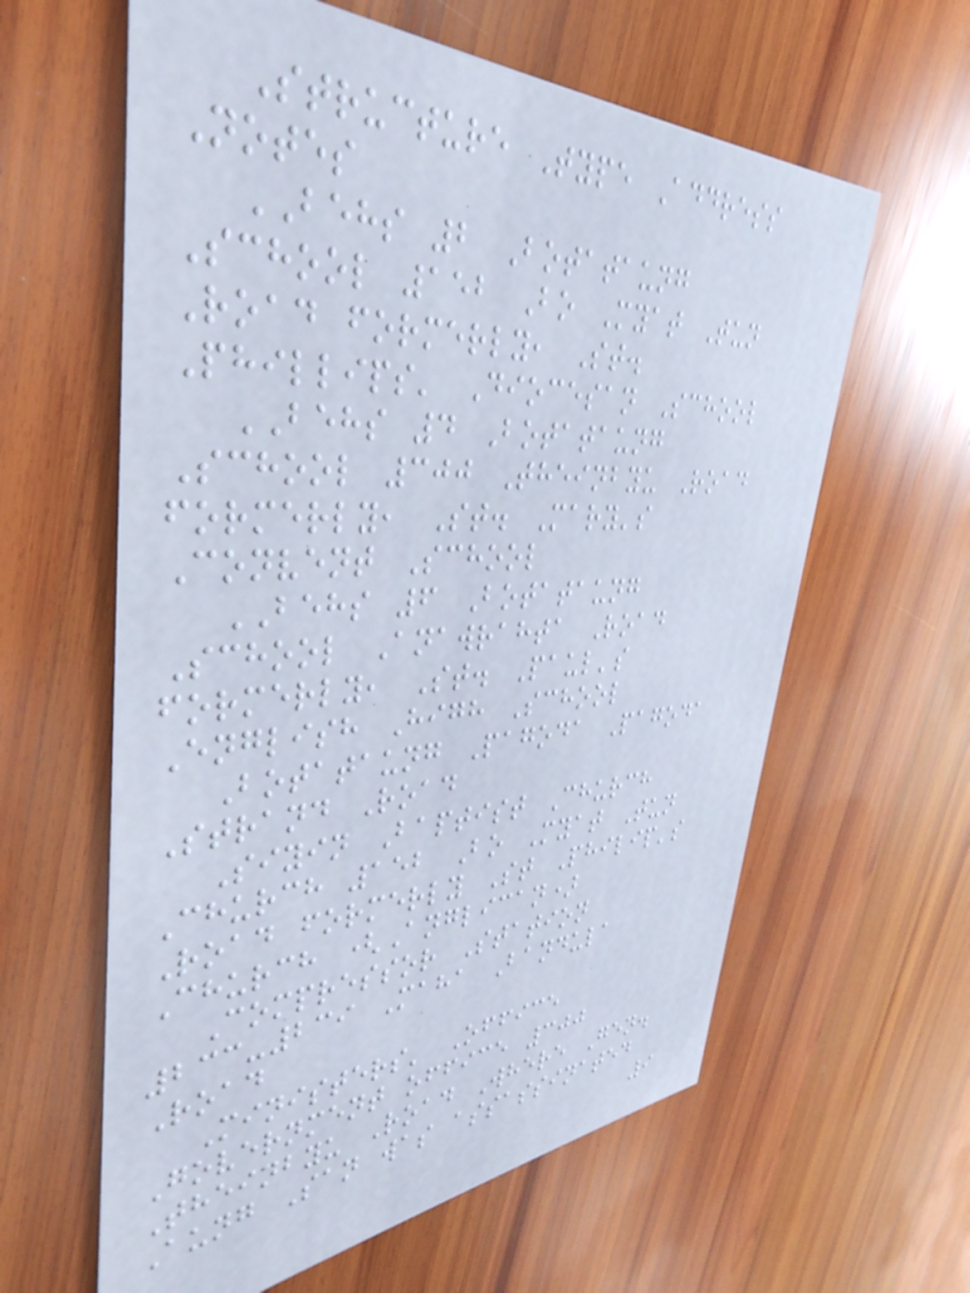Structure Type Address
Notes
BEHS 2 Botataung
School 152 Bo Myat Tun
Road formerly, St.
Phillips' Diocesan School
BEHS 4 Botataung
School 300 Theinbyu Road
formerly, St. Mary's
Convent School
BEHS 6 Botataung
School Anawrahta Road
formerly, St. Paul's
English High School
Botataung Pagoda Pagoda
Strand Road
Siyin Baptist Church
Church 152 Bo Myat Tun
Road formerly St Philip's
Church (Anglican)
Compressor Station
233-239 Maha Bandula
Road
Ministers' Office
Government office 300
Theinbyu Road Where Gen.
Aung San was assassinated
9
